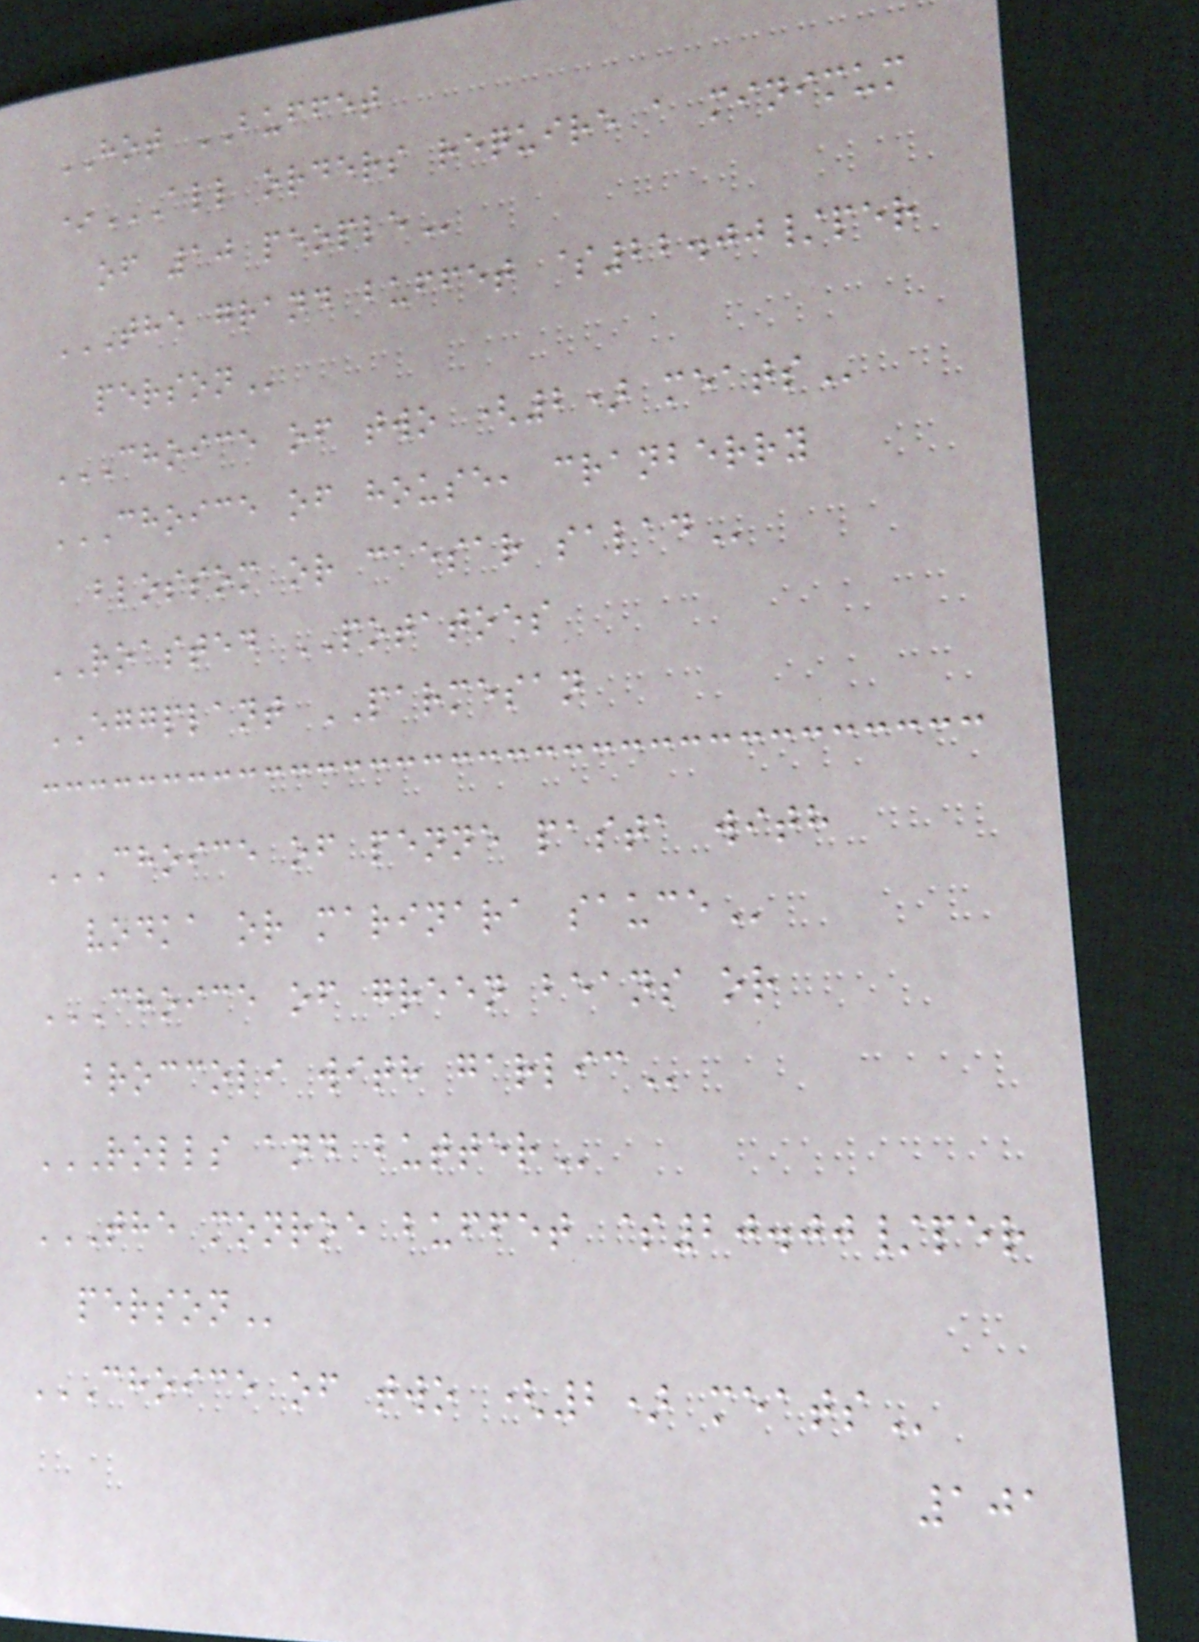HOT BUFFET
*ALL ORDERS REQUIRE A MINIMUM
OF 10 PEOPLE
THE GRAND BUFFET $22.00/PER
PERSON
CHOICE OF TWO (2) MEATS
CHOICE OF HOUSE, CRANBERRY
BLOSSOM OR CAESAR SALAD
ROASTED POTATOES
EGGPLANT PARMESAN
CHOICE OF PENNE PASTA WITH
VODKA OR MARINARA SAUCE
CHOICE OF GREEN BEANS OR
BROCCOLI WITH GARLIC
ROLLS AND BUTTER
THE MONROE BUFFET $20.00/PER
PERSON
CHOICE OF TWO (2) MEATS
101
